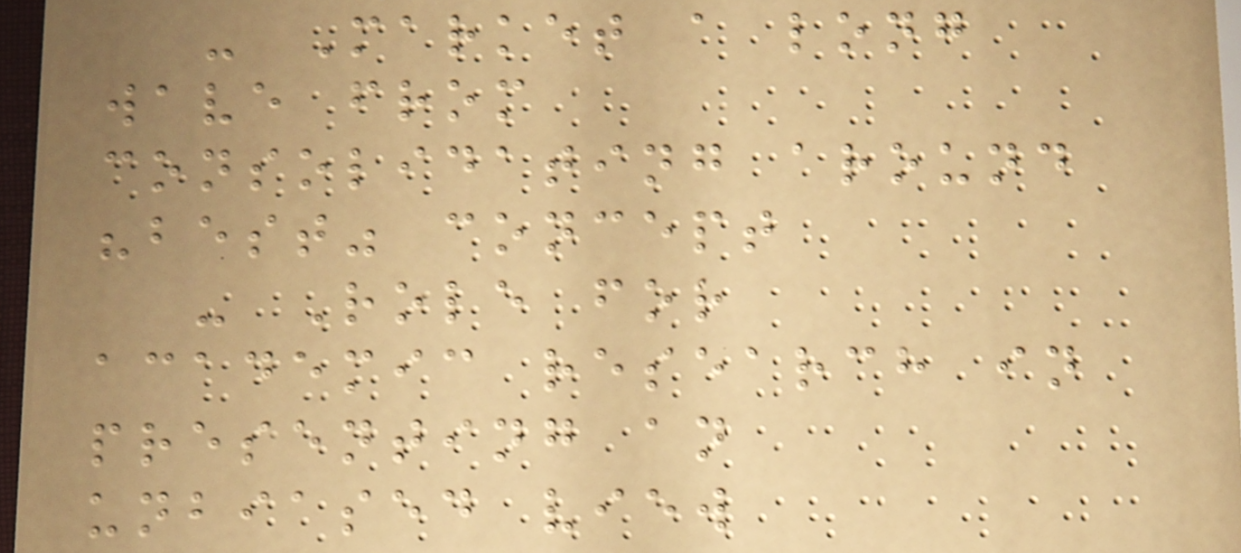- Market a long
wave from
consolidating around
"best" concept
- Role for
academic research in
presenting an
unbiased view
